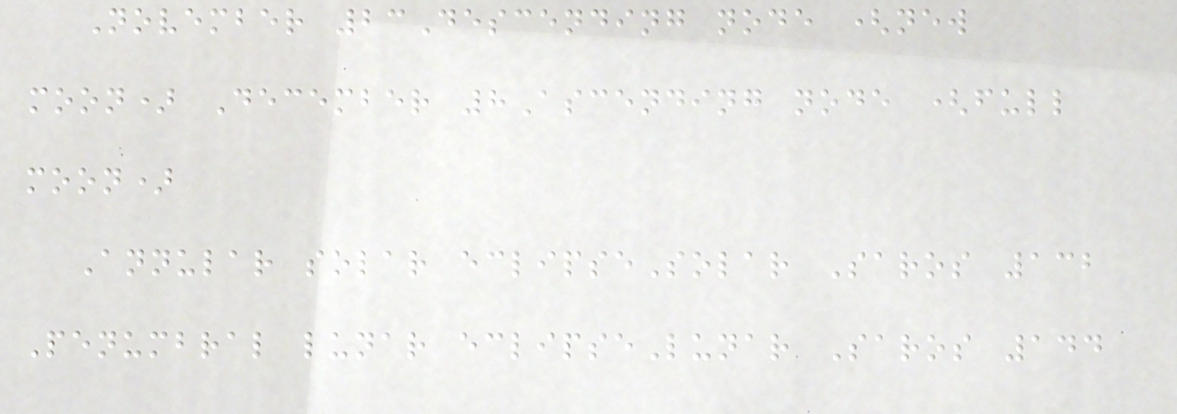November 23Descending node (new
moon) December 8Ascending node (full
moon)
Annular solar eclipseSolar Saros 132
Penumbral lunar eclipseLunar Saros 144
